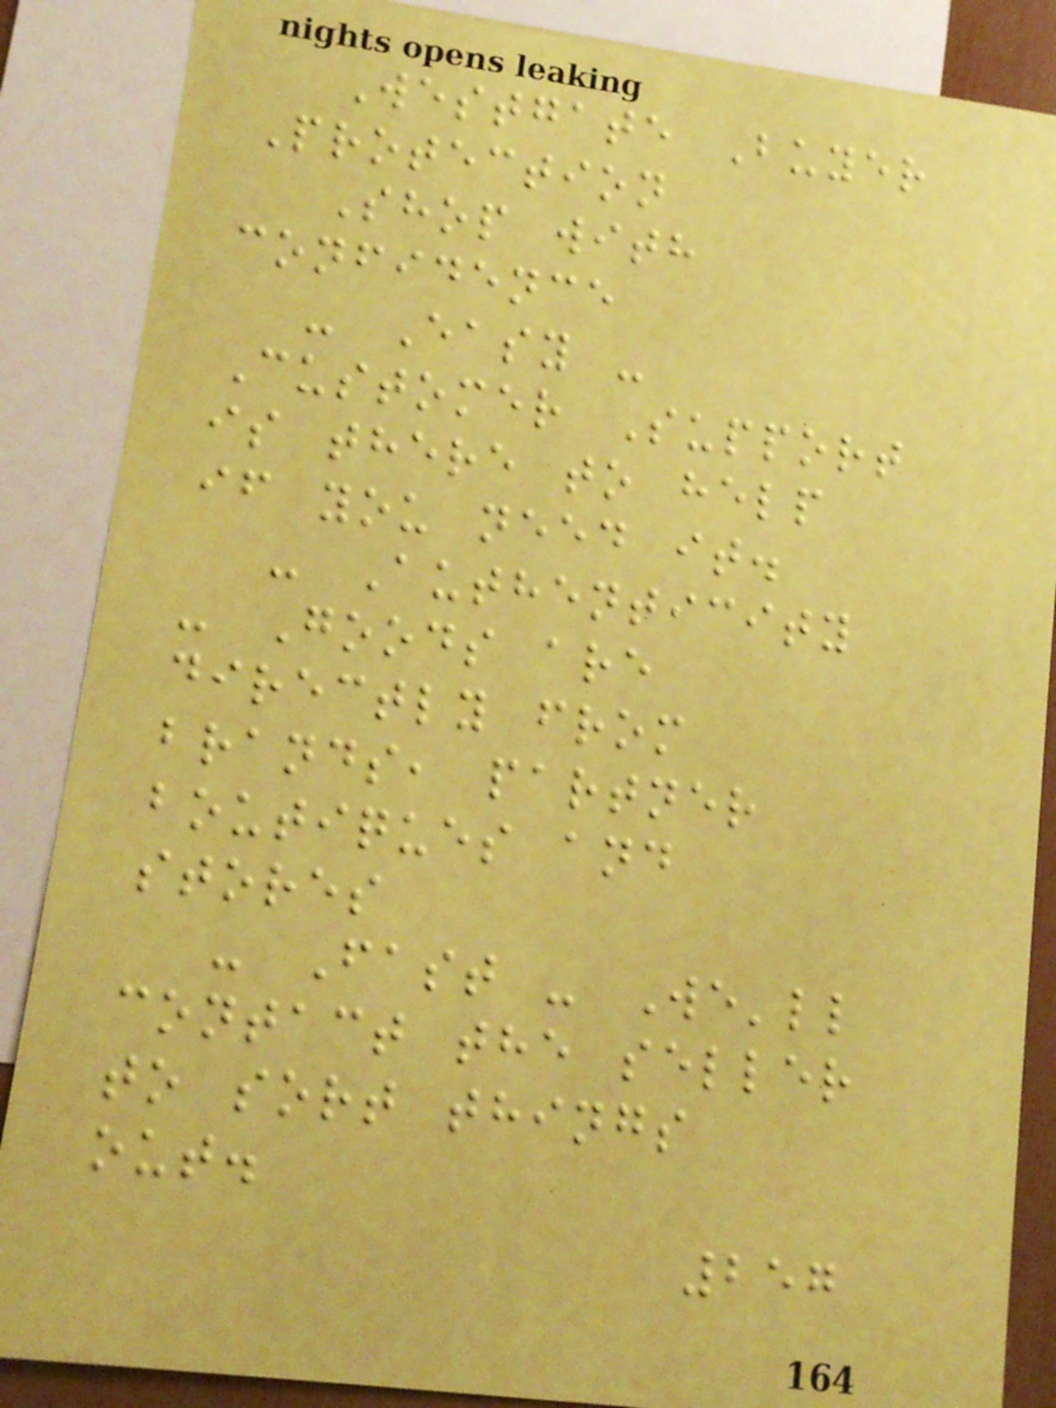Westgate Buyer
Protection
Shop with
confidence
- Easy -
Customer Support
is there to help
if you need it.
- Authenticity
- Goods are
directly from
brands, partner
boutiques and
stores
- Fast - We'll
contact the seller
to sort things
out.
257
